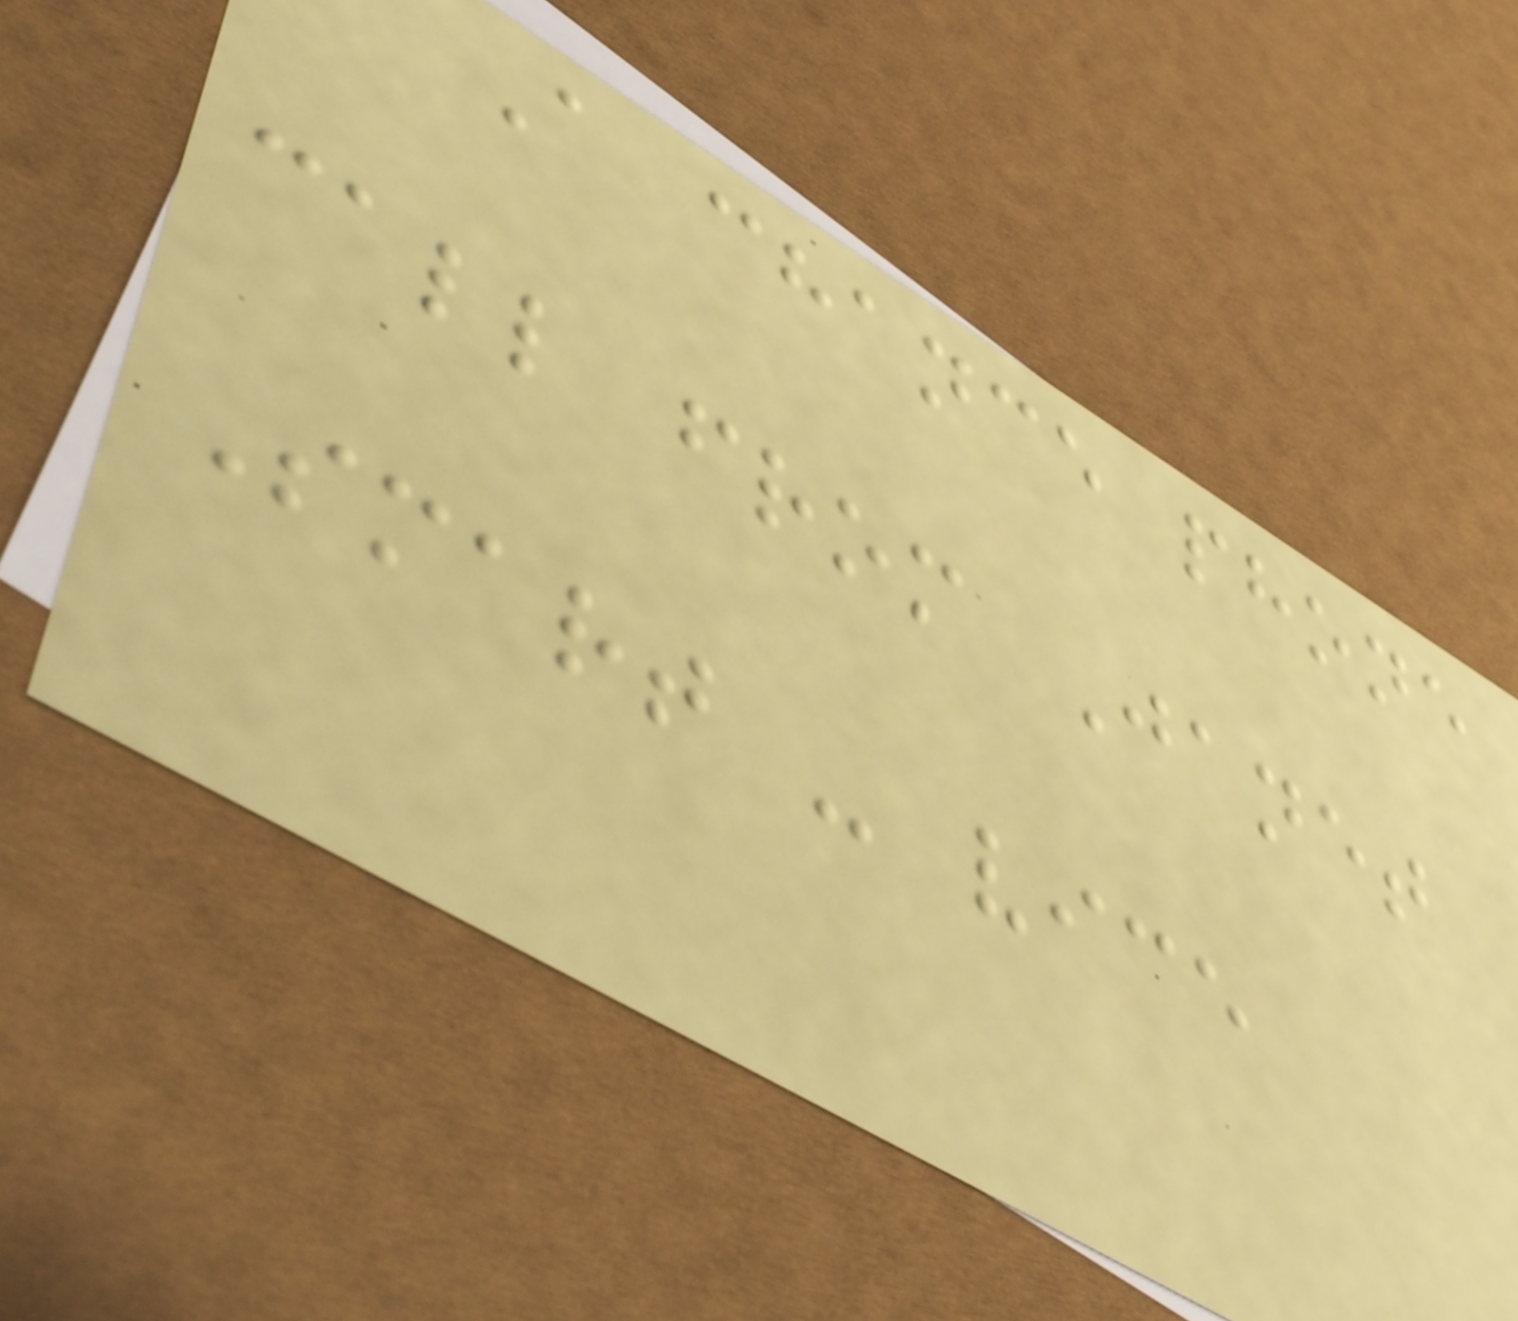A chance phone
call from Janet
Smart - vice
